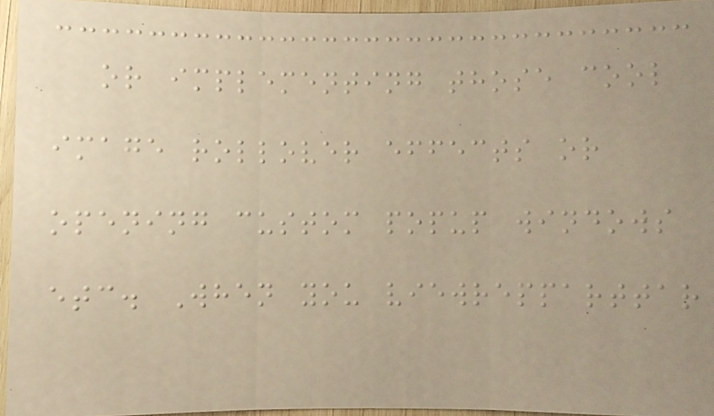or implementing those cool
image rollover effects or
opening custom popup windows
etc. When you viewrepparttar
